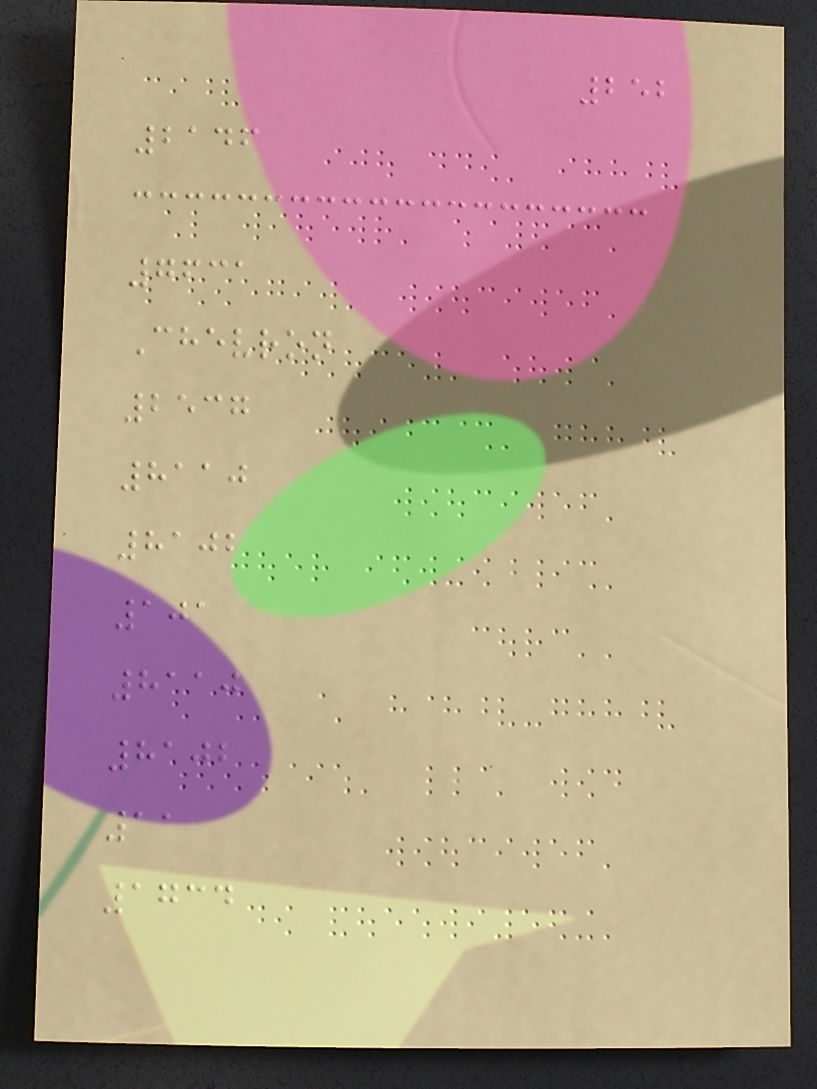252
2146
7631
Chevron
2537
8110
8102
101
8110
8102
11
1734
